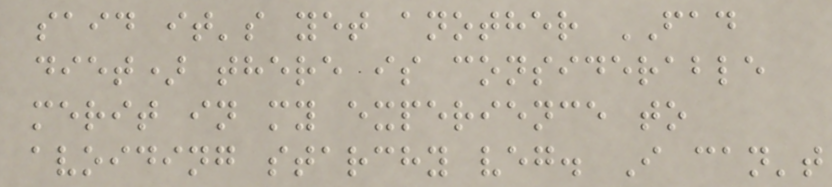said it's yet another FAD
diet) there is considerable
merit in my experience to
avoiding starchy veg. I can't
